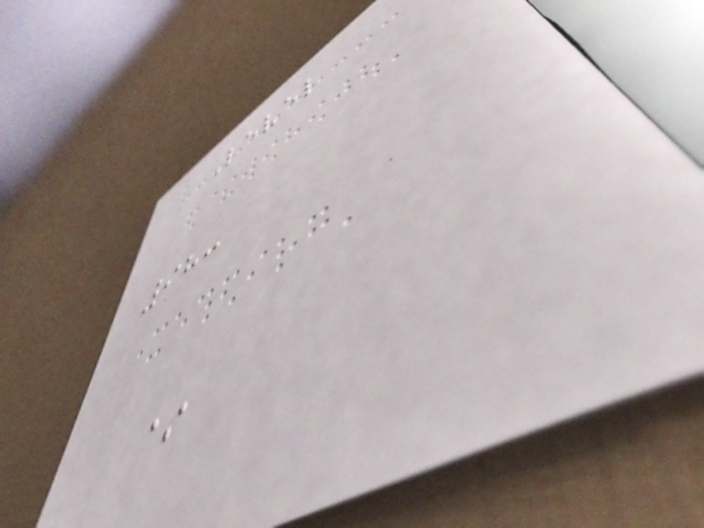Level
98:
*
